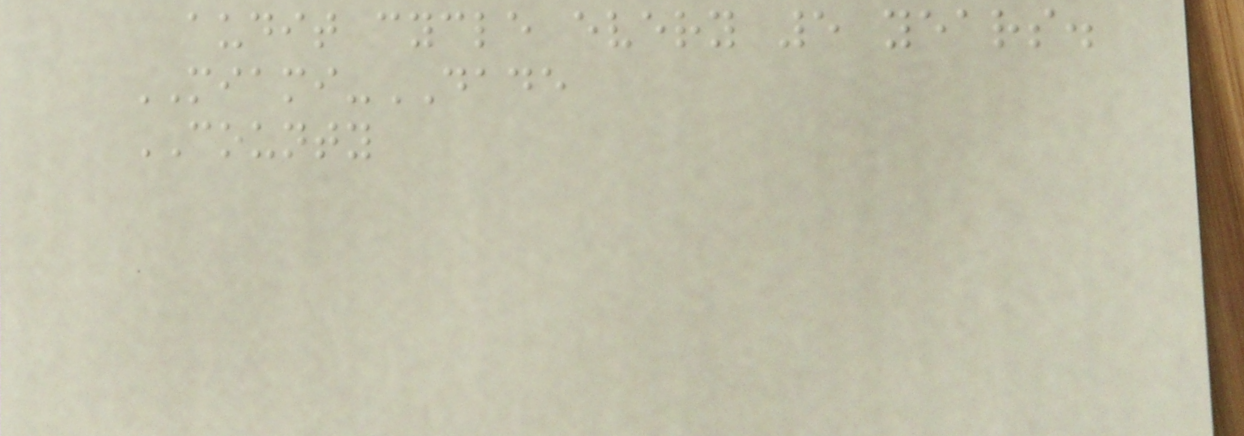audit cycle every 5 years.
MIAMI-DADE
COUNTY
